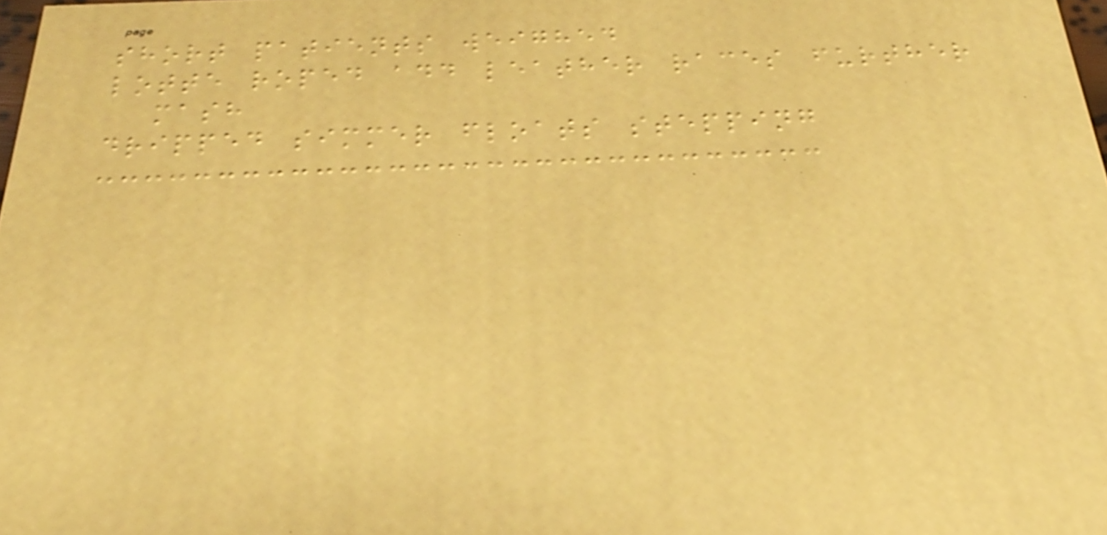short patients weighed
lotte roped add leather races further
mash
dripped simmer floats stepping
